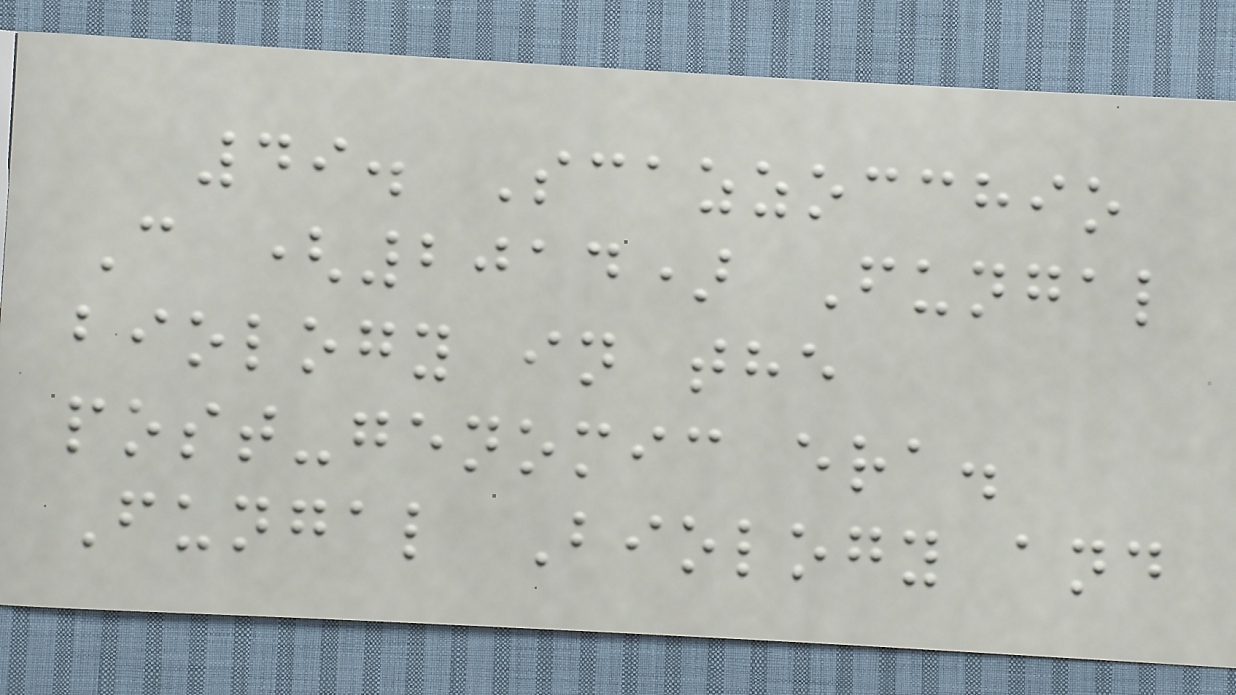49. Scazzocchio
C (2014) Fungal
biology in the
post-genomic era.
Fungal Biology and
